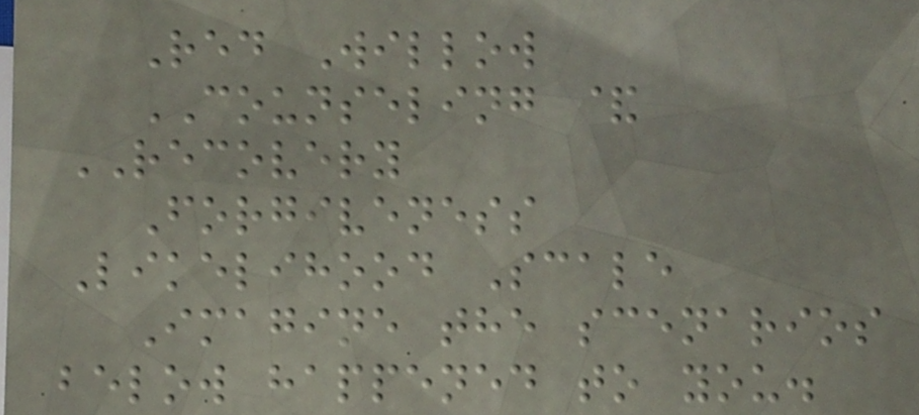Red Willow
COUNSELING &
RECOVERY
Forgiveness
Likelihood Scale
Imagine the scenarios
below happened to you.
